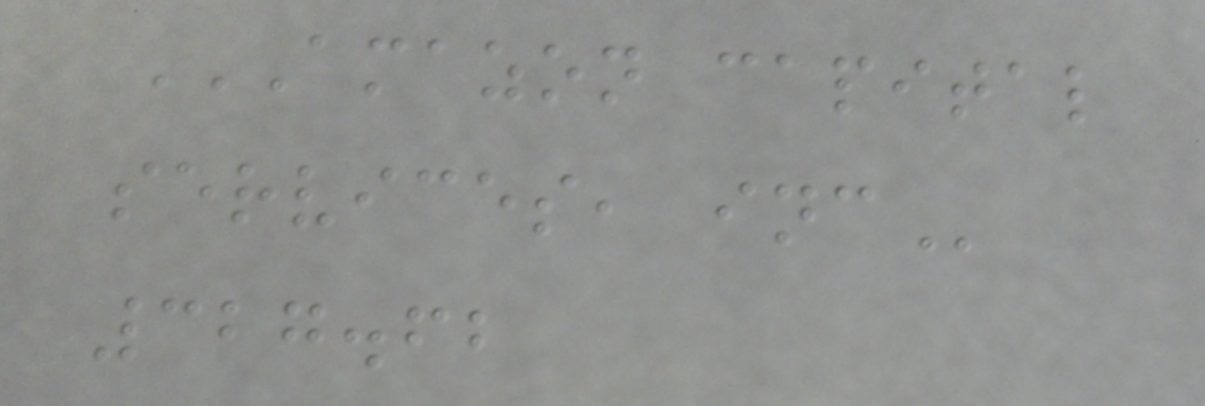AMAZON CAPITAL
SERVICES, INC
327.62
